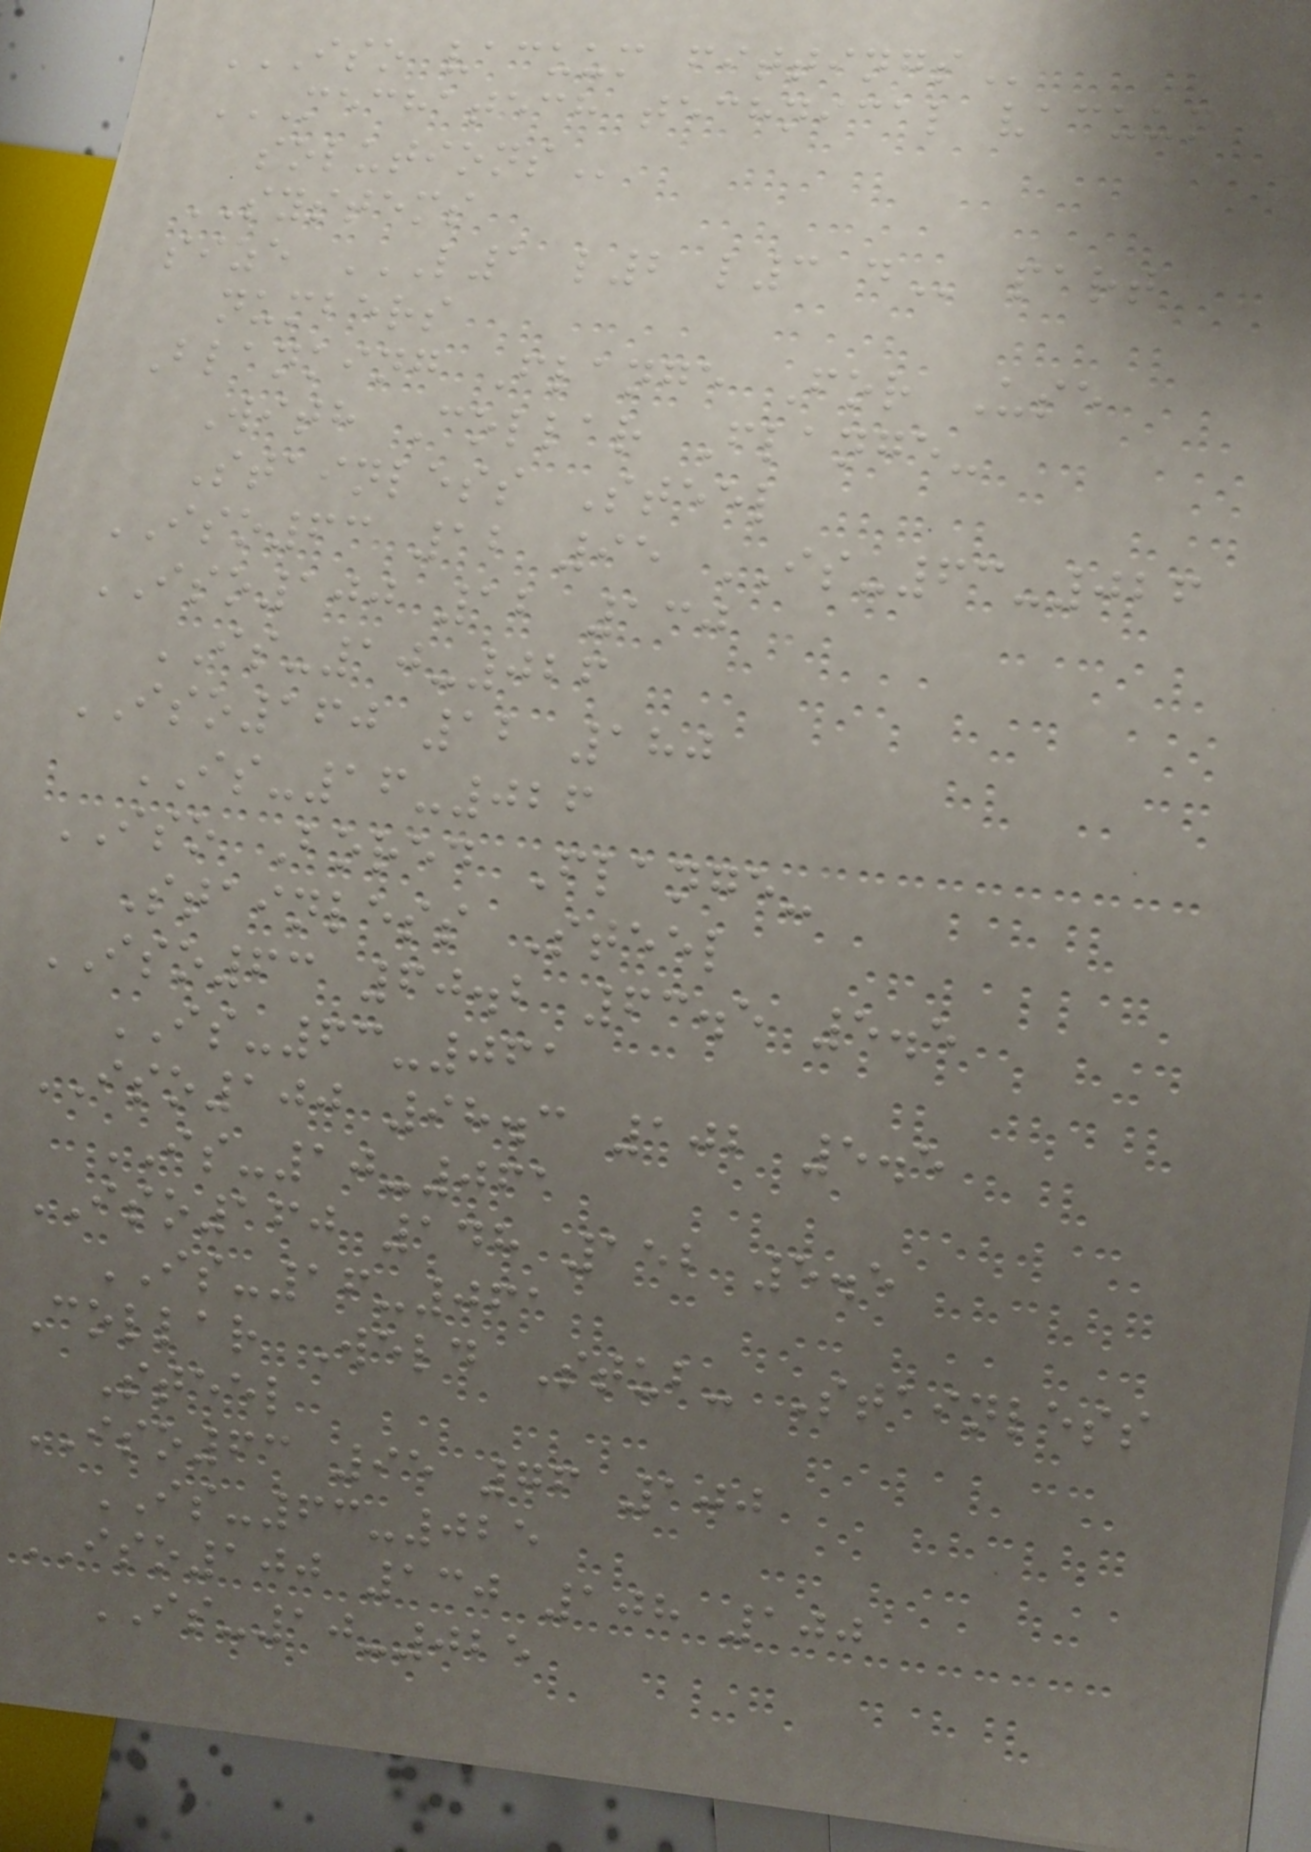ISO VACUUM FITTINGS
MECHATECH TECHNICAL VACUUM
SOLUTIONS
SYSTEMS
size L1 L2 L3 D part
numbers
Blanking Flange For Use
With Collar Flange-
Stainless Steel
ISO63 12 95 IS-63-026
ISO100 12 130
IS-10-026
ISO160 12 180
IS-16-026
ISO Bored Flange-
Stainless Steel
ISO63 60.2 63.5 5.5
IS-63-061
ISO100 98.3 102 5.5
IS-10-061
ISO160 148 152 5.5
IS-16-061
Collar Weld Stub- Stainless
Steel
ISO63 95 76 100
IS-63-025
ISO100 130 108 100
IS-10-025
